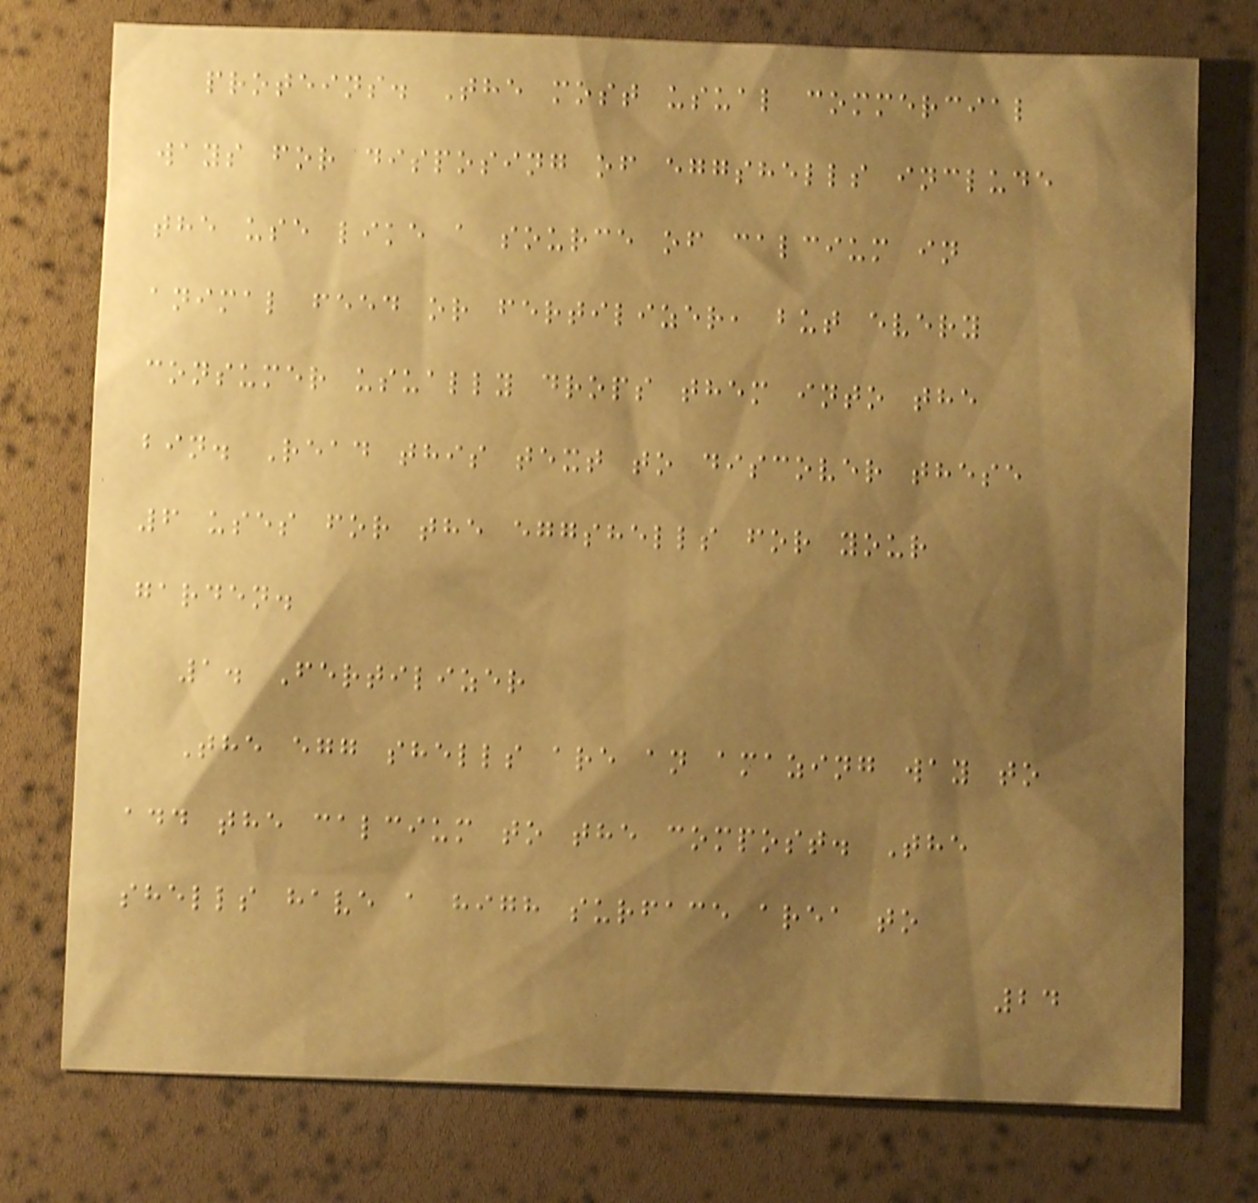proteins. The most usual commercial
ways for disposing of eggshells include
the use like a source of calcium in
animal feed or fertilizer, but every
consumer usually drops them into the
bin. Read this text to discover these
6 uses for the eggshells for your
garden.
1. Fertilizer
The egg shells are an amazing way to
add the calcium to the compost. The
shells have a high surface area to
24
